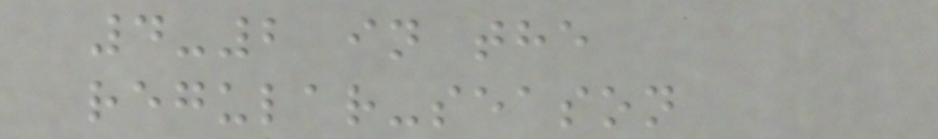4-2 in the
regular-season
